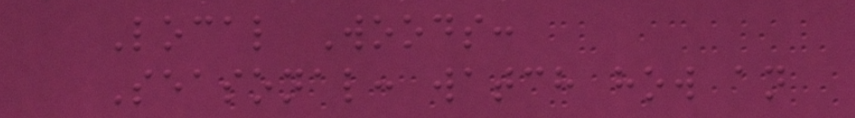Local Woods:
Seasonal: watch how an
